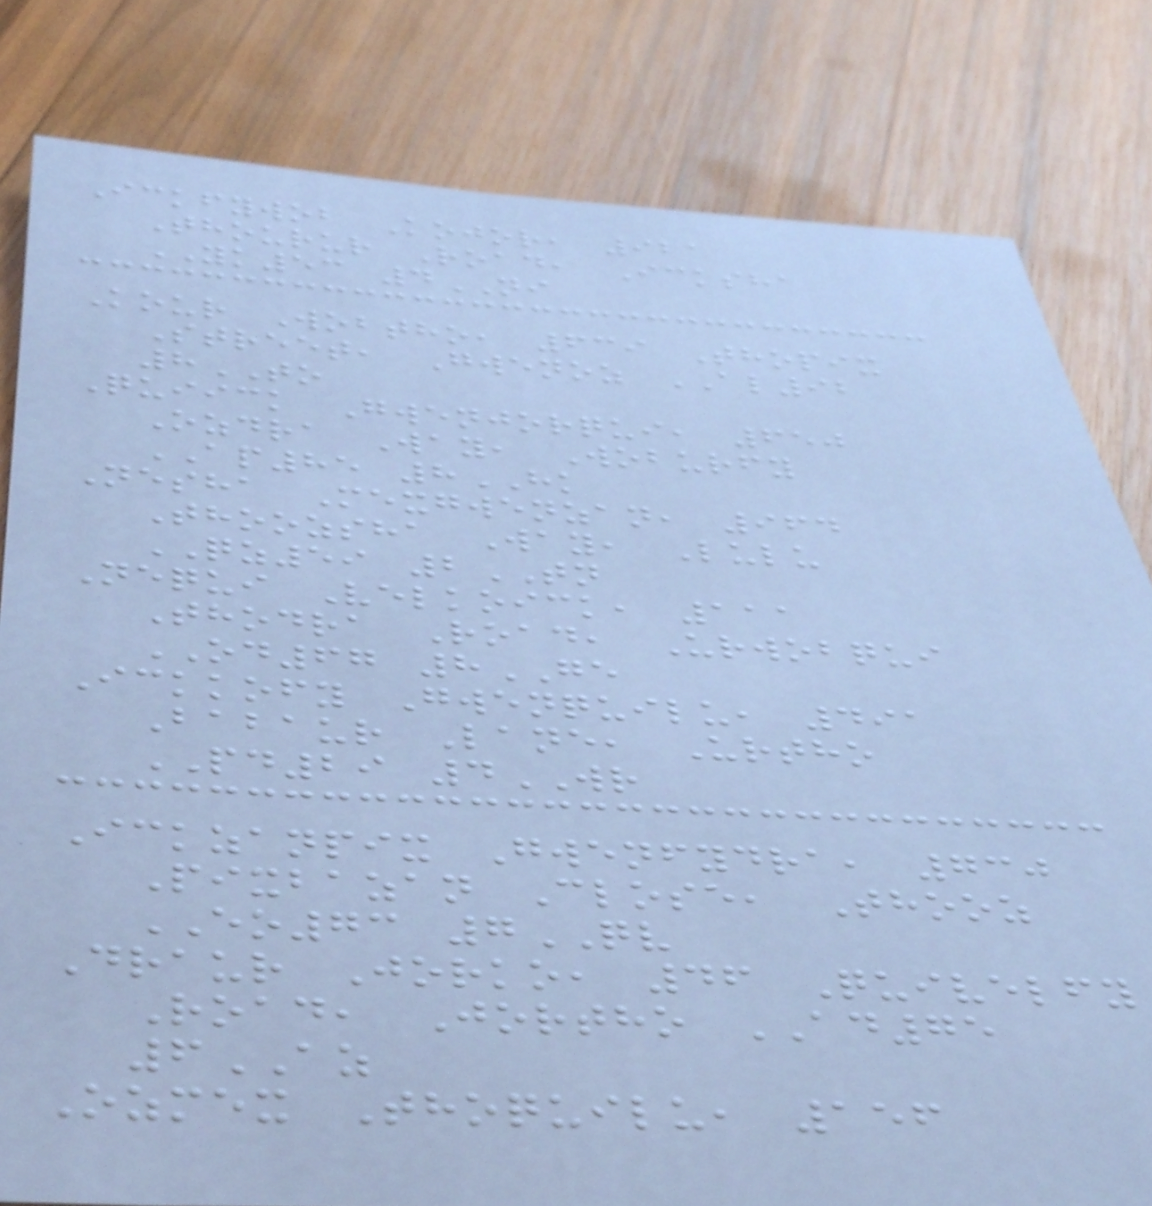Ickfywob Kojor, 921
Thourur Road, Icksha
YK53 4NI
Kour Wobtho, 639 Thopix
Street, Gwenoz AL92
8TO
Quiick Gwenjorqui, 650
Ozdra Way, Woburfy
AP85 8HK
Nesha Mexgwenzan, 964
Thoozsha Way, Lulu
QZ59 2TN
Nequi Velkoick, 111
Thodra Road, Urwobqui
OD67 8GE
Ickkofy Gwenquilu, 491
Babaur Lane, Urtho
PD29 4WR
Ickzanpix Gwenfydra, 730
Pixbazan Close, Thooz
EO73 7QV
Draur Jorko, 46 Quivelfy
Road, Jortho AD75
6AZ
Ozmex Thoquilu, 156
